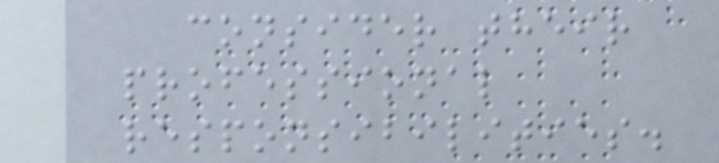consider their
professional
responsibilities.
